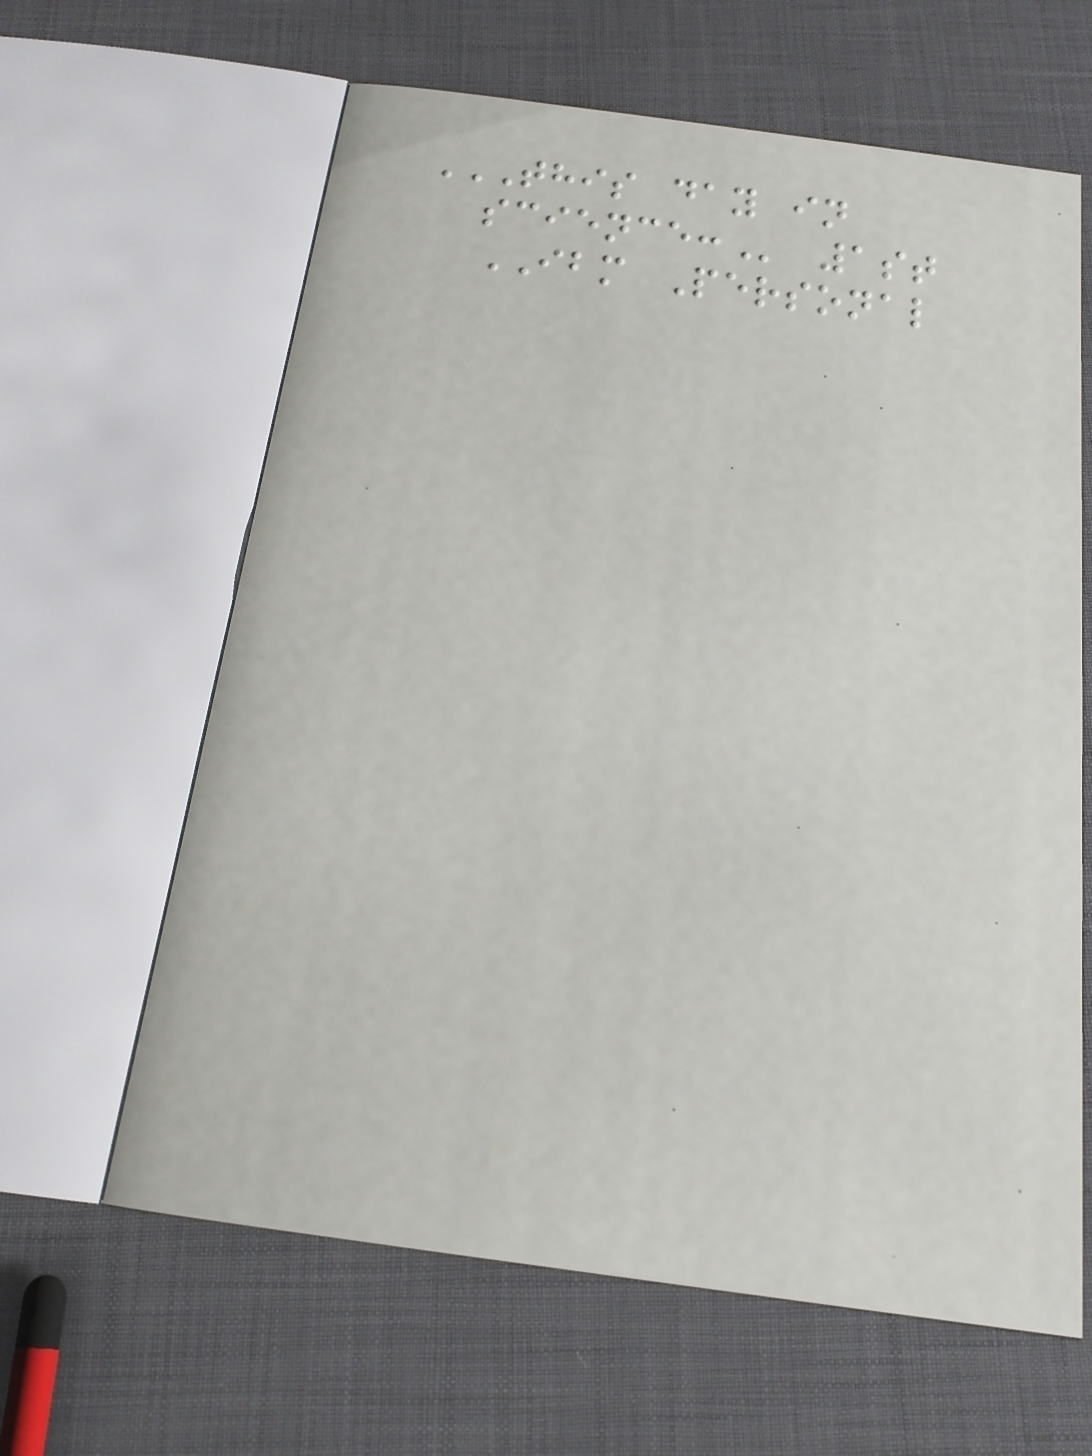THIS DAY IN
SCIENCE: 1st
IBM Personal
